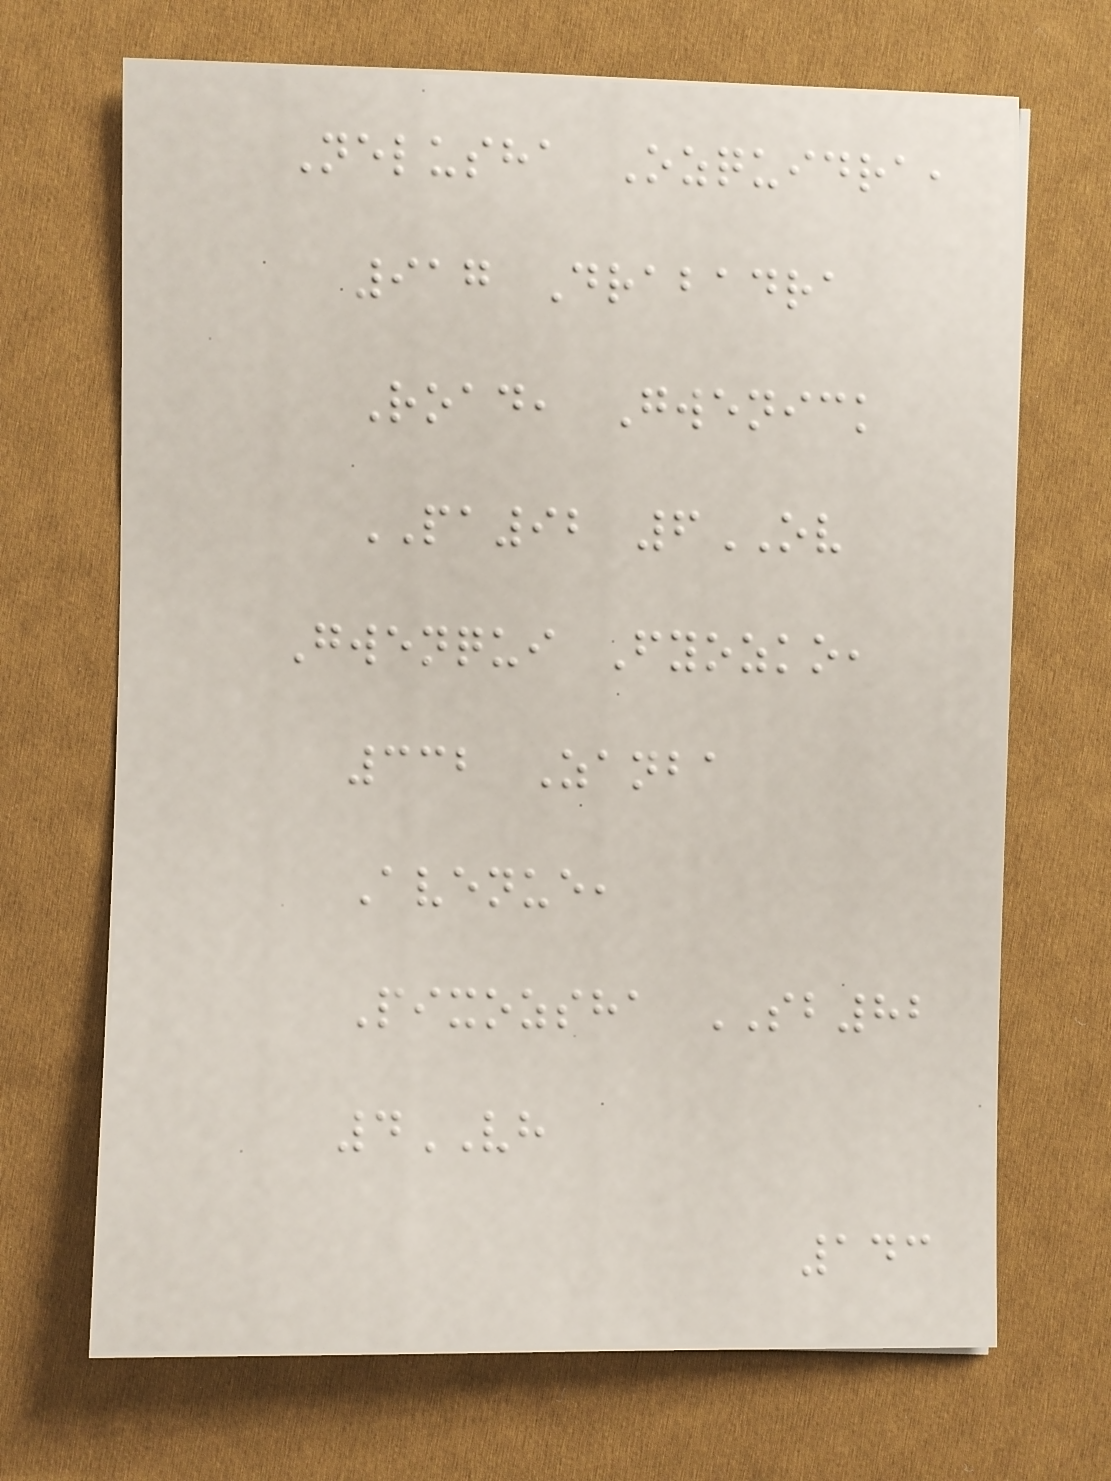Nelusha Ozquidra,
917 Drabadra
Road, Gwenick
PA92 6OV
Gwenqui Fyozko,
332 Zanba
Avenue,
Pixozsha SB82
4VH
143
